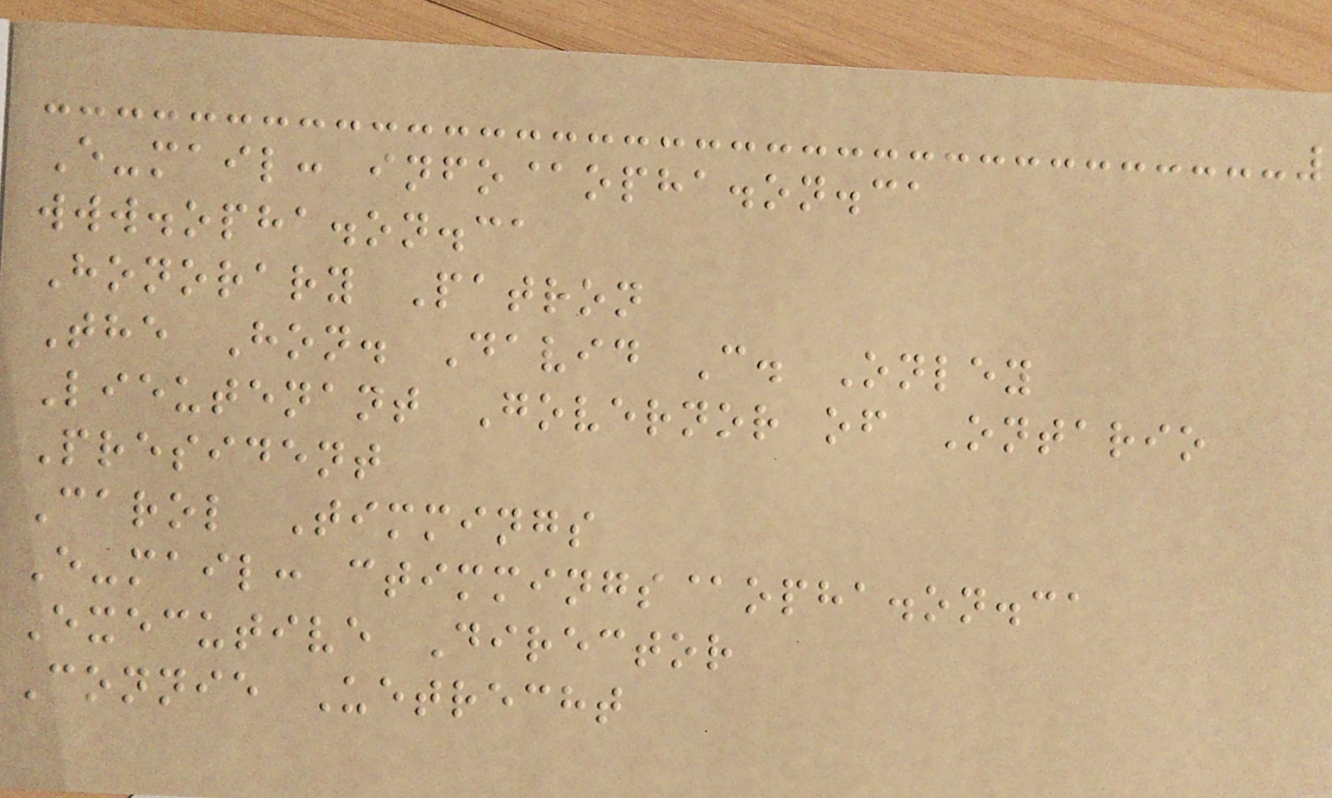E-mail: info@opha.on.ca
www.opha.on.ca
Honorary Patron
The Hon. David C. Onley
Lieutenant Governor of Ontario
President
Carol Timmings
E-mail: ctimmings@opha.on.ca
Executive Director
Connie Uetrecht
